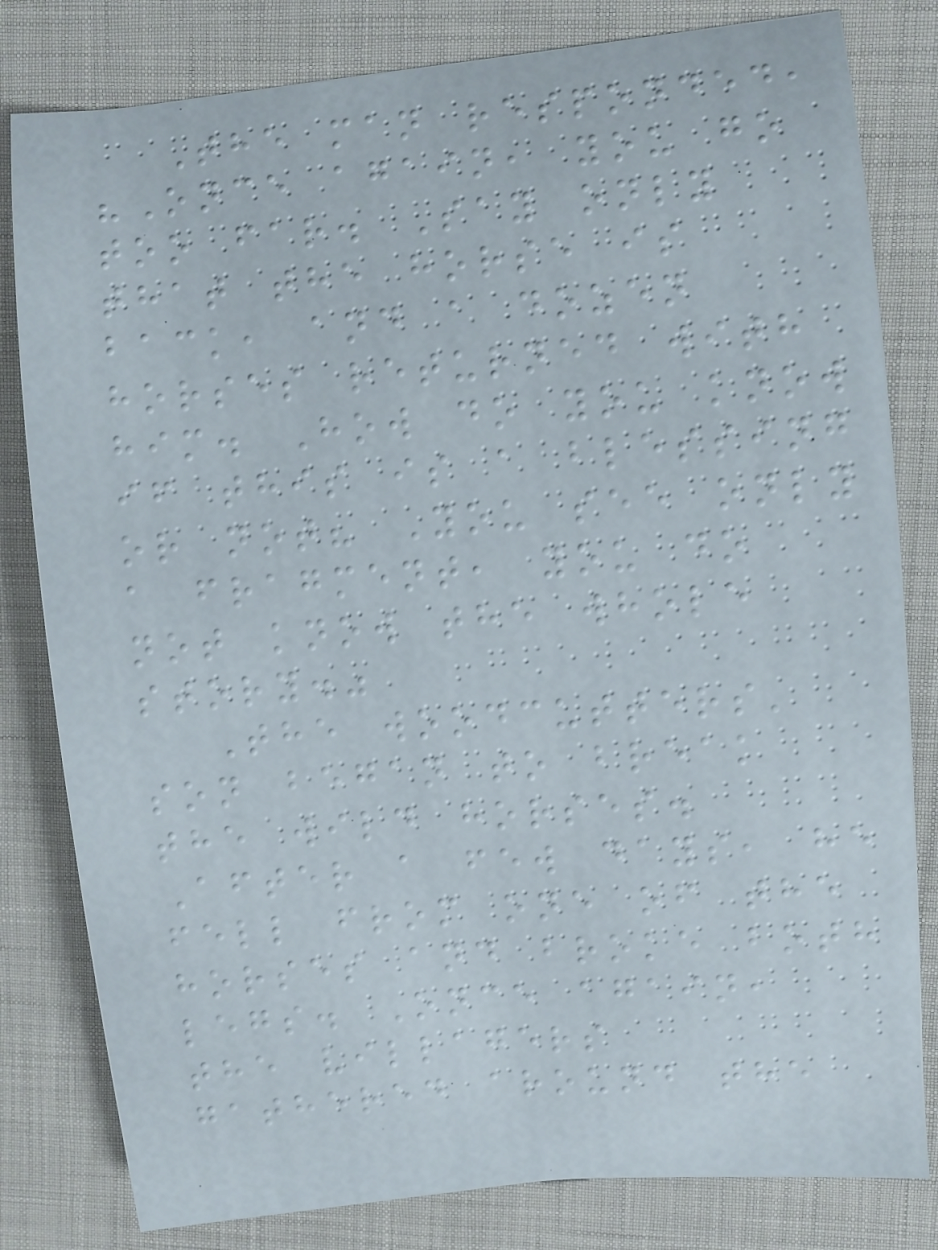The man responded,
"Once again, you go
too far. Say only
that the horse is
back, and a dozen
horses returned with
him. How do you know
if this is a blessing
or not? You see only
a fragment, you do
not know the whole
story."
The woodcutters'
son began to break
the wild horses.
After a few days, he
fell from one of the
horses and broke both
legs. Once again,
the villagers
gathered around the
